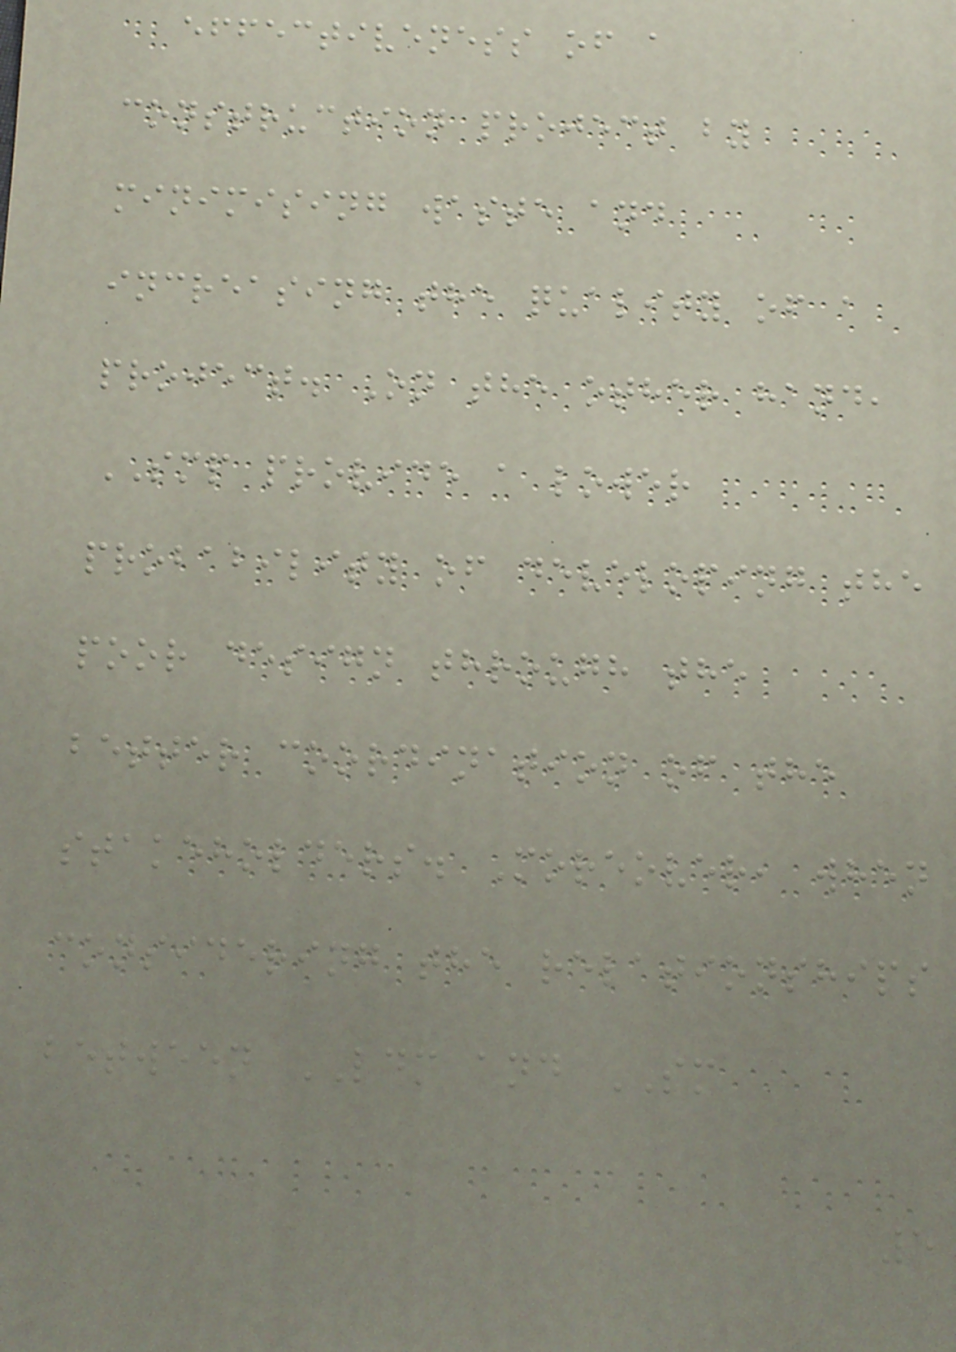effectiveness of a
construction project by
minimising waste and
increasing the quality of a
project. On the other hand,
SMP provide a lower
probability of developing the
poor design through the
better coordination of the
stakeholders. Moreover, when
considering the relationships
between LDM and SM
5
